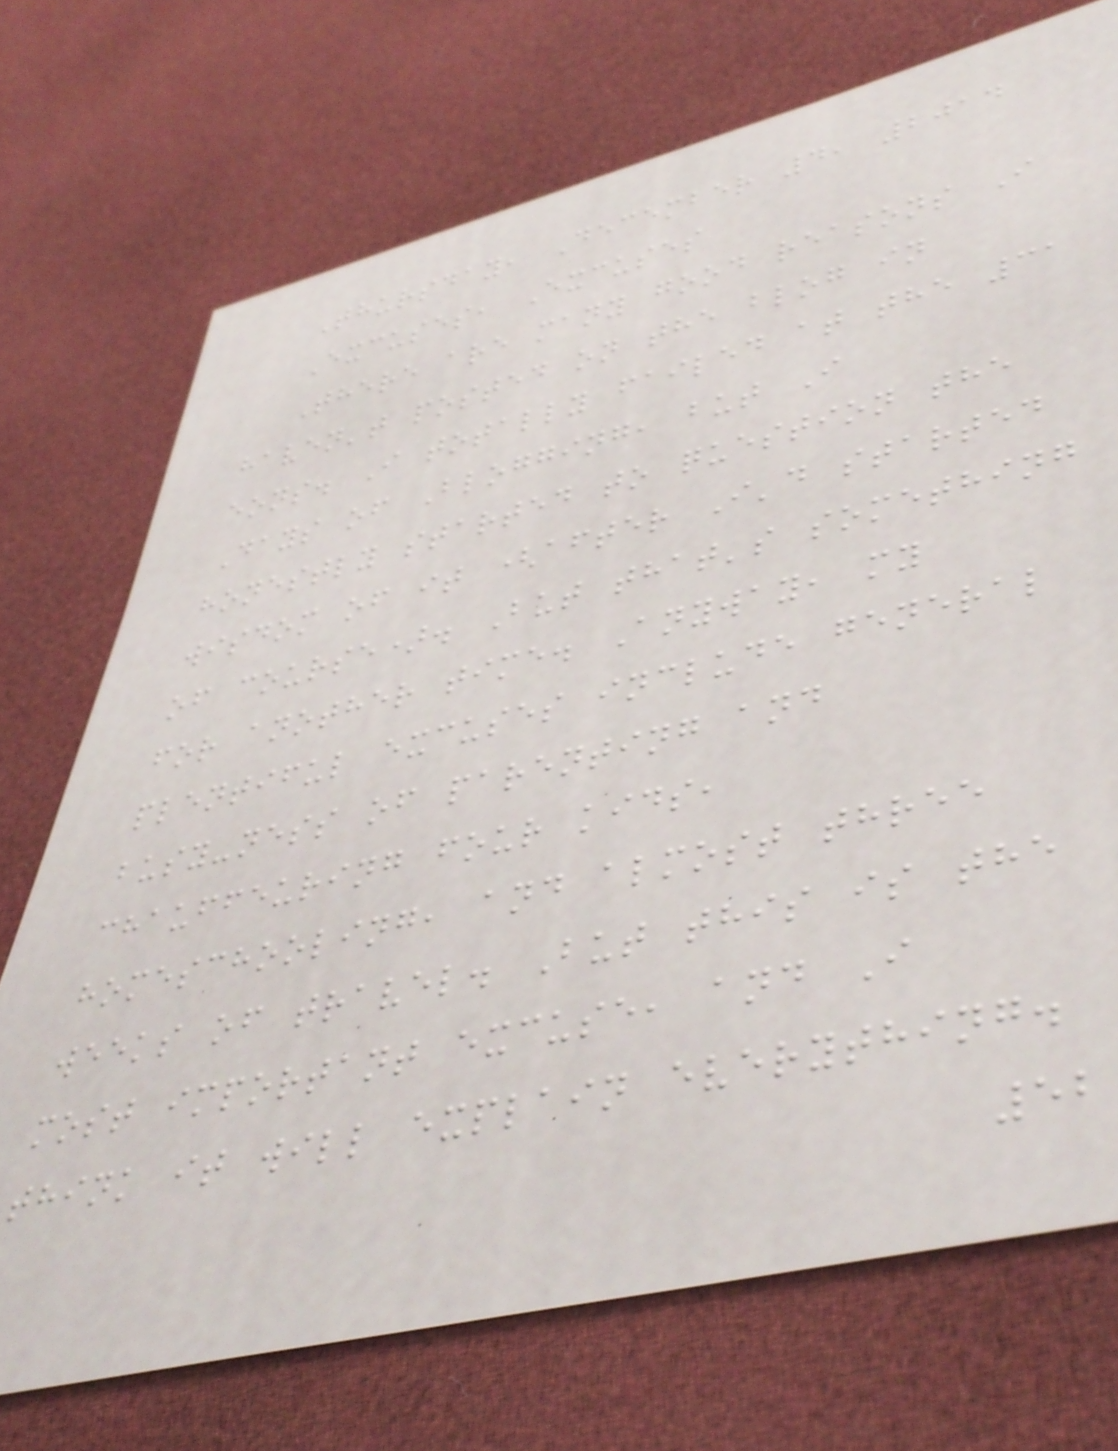Thursday, December 4, 2014
Excuses, Excuses
There are many good reasons I
haven't posted on the blog in
eons. I totally failed at the 31
Days of Blogging, but I
honestly started to question the
wisdom of it (after I'd started
of course). But that's something
for another time. Anyway, my
plentiful excuses include general
busy-ness of parenting and
chauffeuring four kids,
homeschooling, and almost three
weeks of travel. But this is the
most important excuse, and I
think it will explain everything.
52
